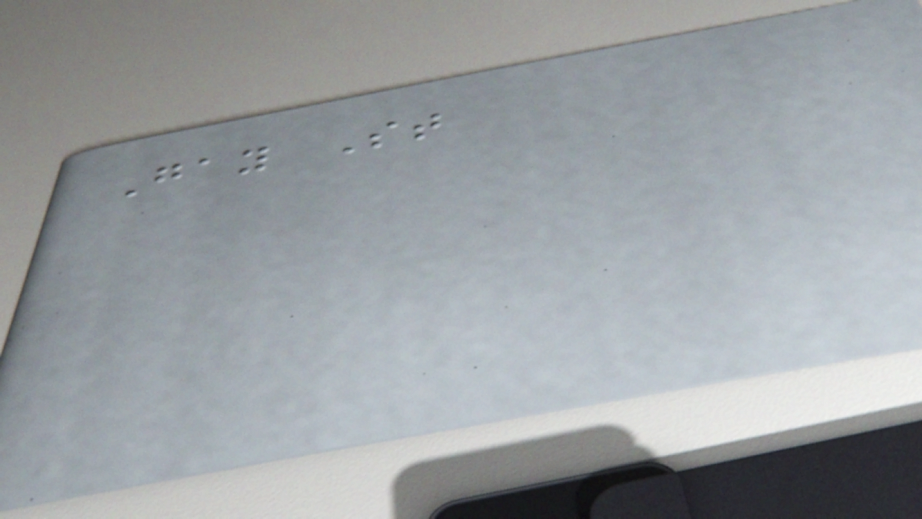Gay St
